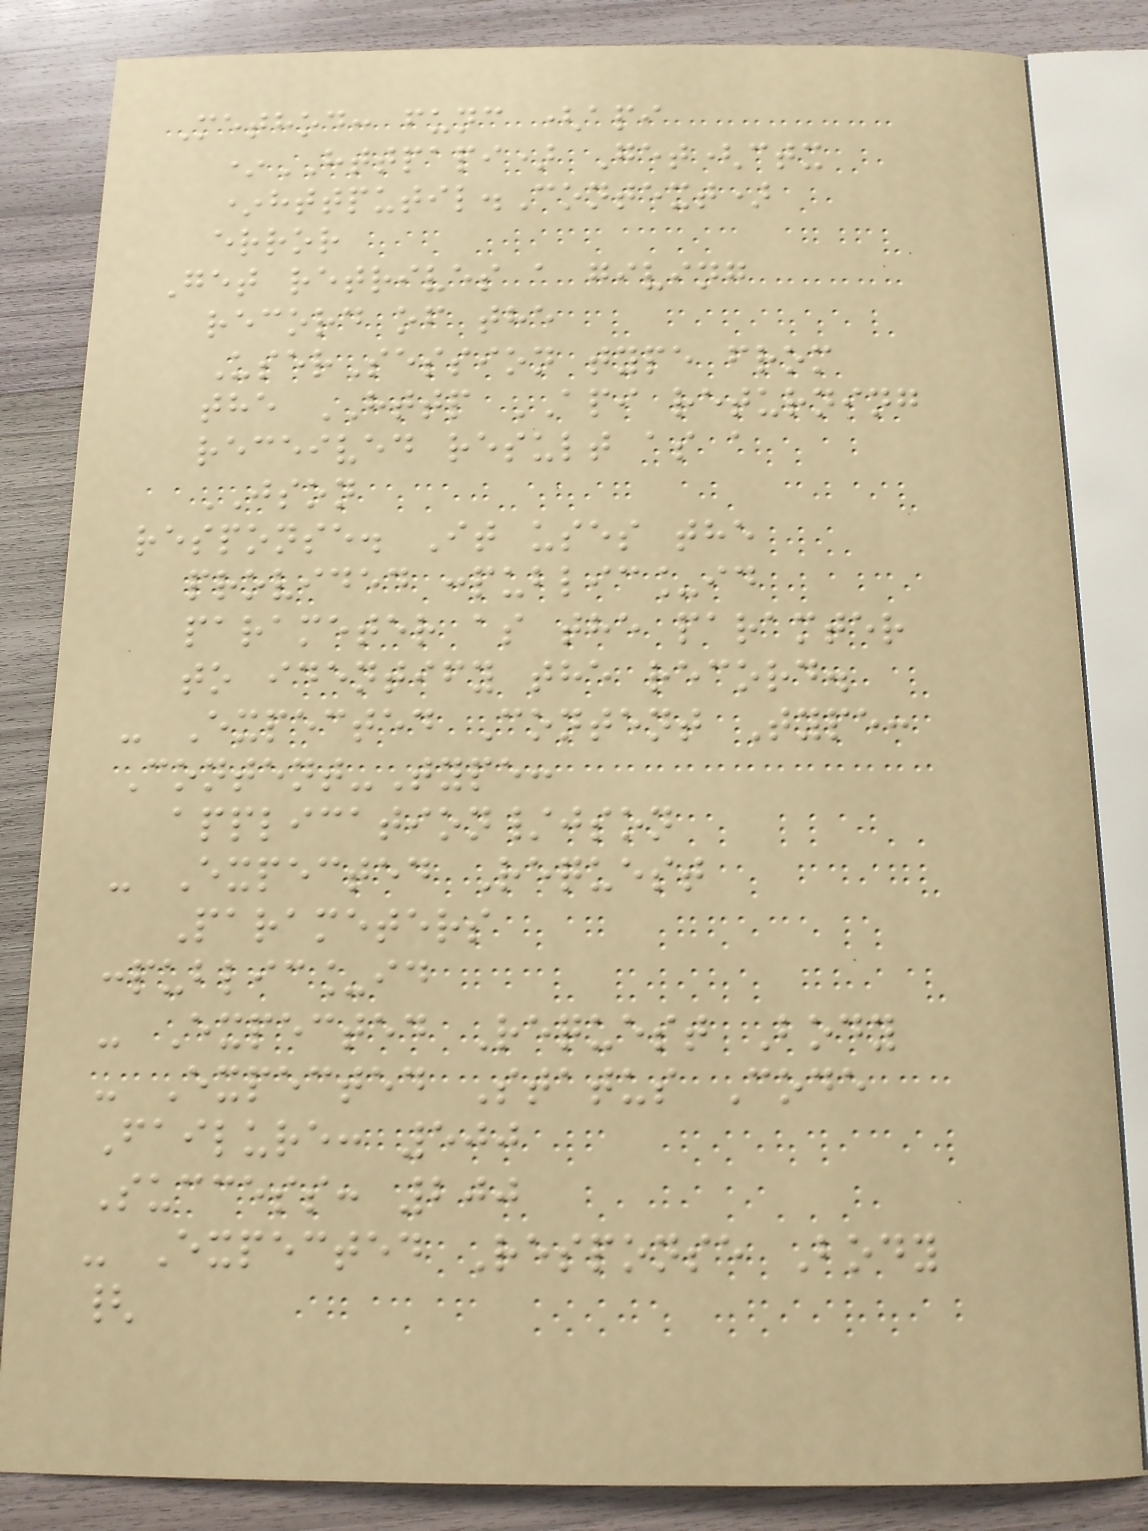Method: func (api
*HTTPAPI) Get(ctx
*httputil.Context)
error
Get retrives a giving
record of the
UserSession type from
the HTTP API returning
received result as a
JSON
response. It uses the
provided :public_id
parameter as the paramter
to identify the record.
- Expected Content Type:
Content-Type:
application/json
- Expected Request
Parameters
:public_id
- Expected Request Body
- Expected Status Code
Failure: 500
Success: 200
- Expected Response Body
{
